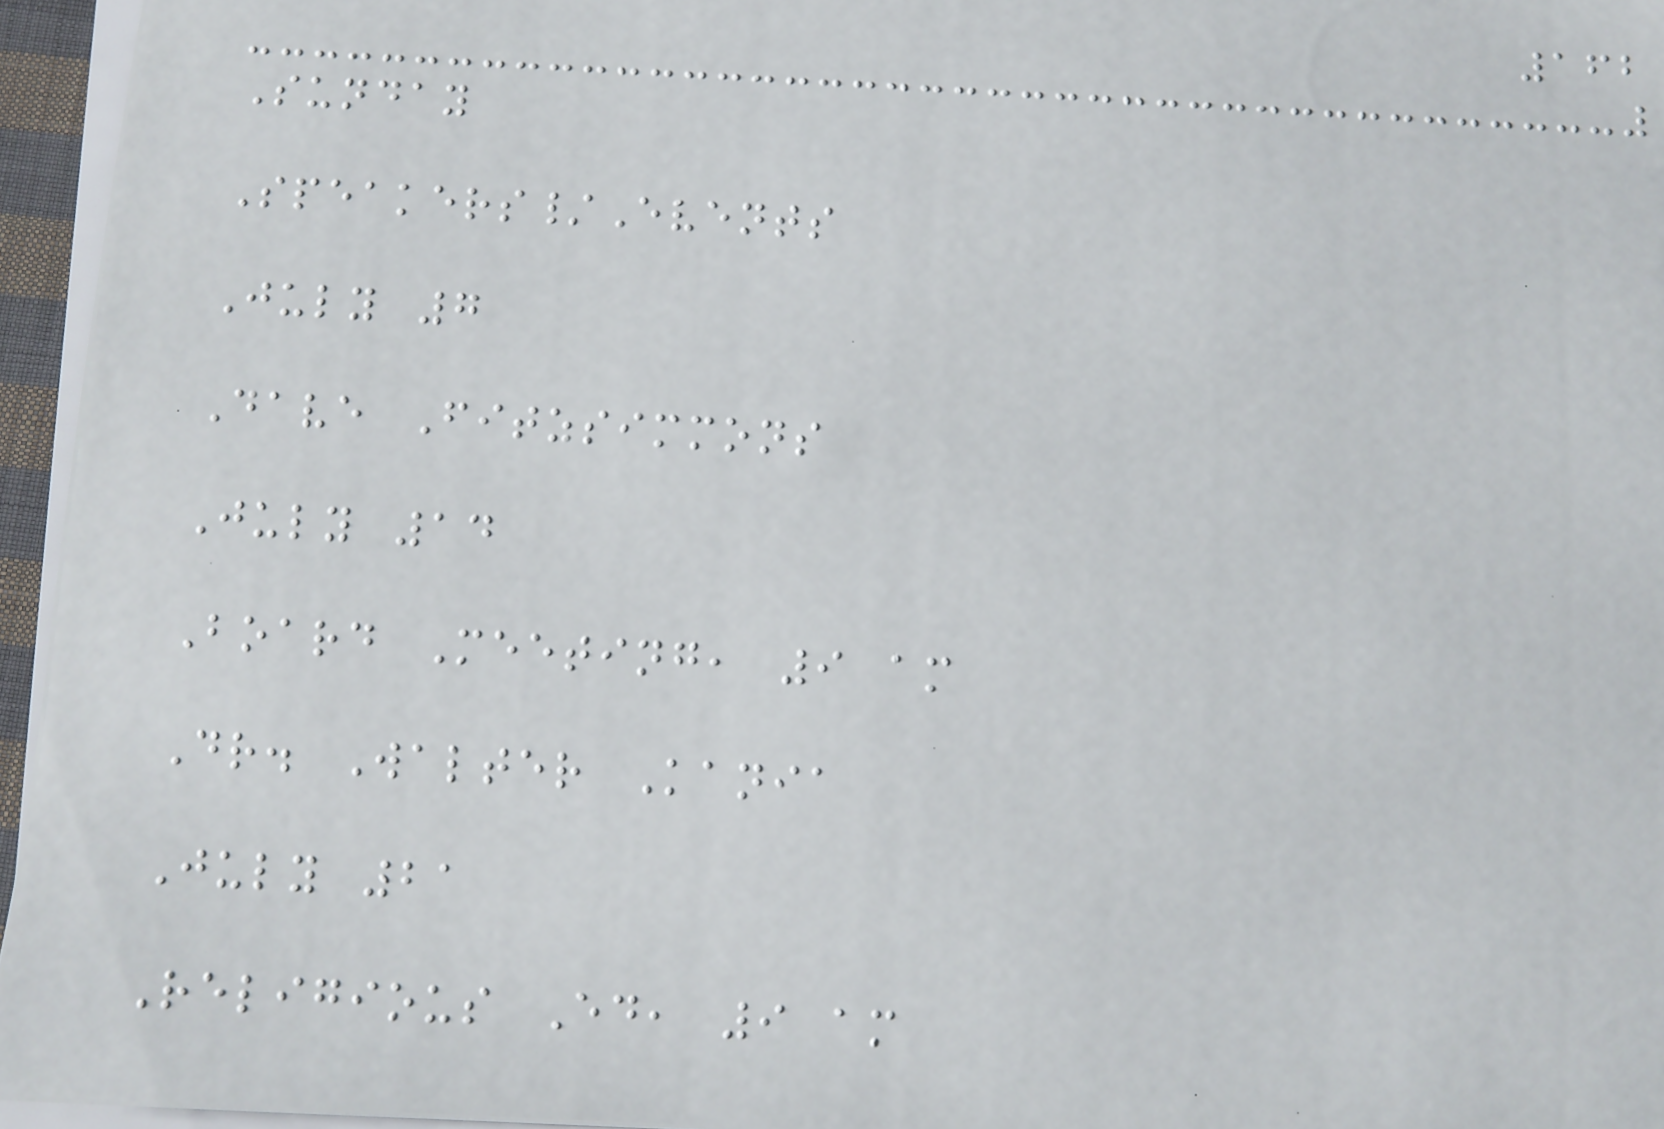162
Sunday
Speakers/Events
July 7
Dave Fitzsimmons
July 14
Board Meeting, 9 am
Dr. Walter Kania
July 21
Religious Ed, 9 am
